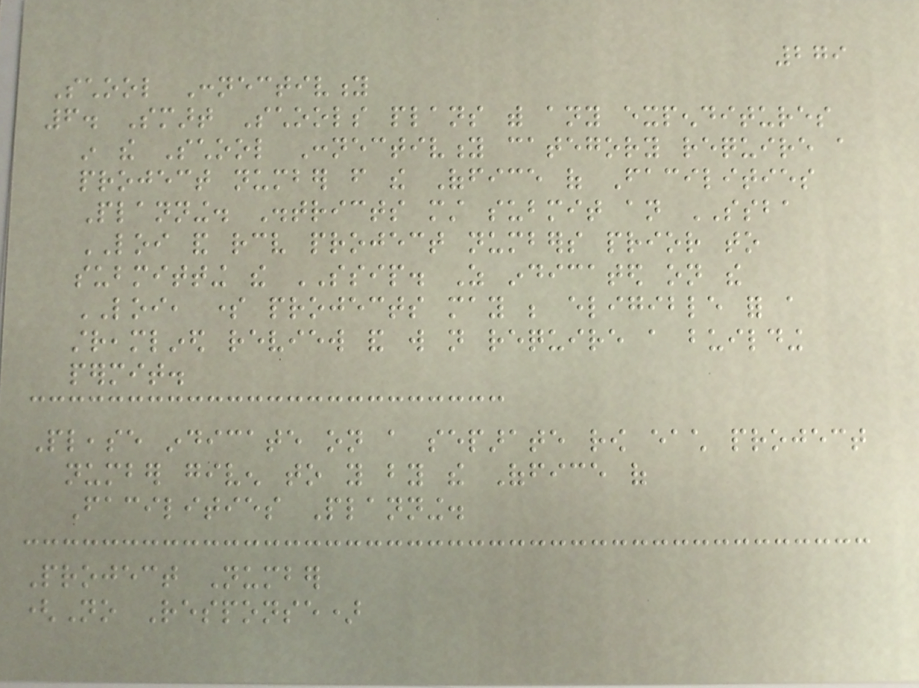279
School Connectivity
6. Smart Schools plans with any expenditures
in the School Connectivity category require a
project number from the Office of Facilities
Planning. Districts must submit an SSBA
LOI and receive project numbers prior to
submitting the SSIP. As indicated on the
LOI, some projects may be eligible for a
streamlined review and will not require a building
permit.
Please indicate on a separate row each project
number given to you by the Office of
Facilities Planning.
Project Number
(No Response)
